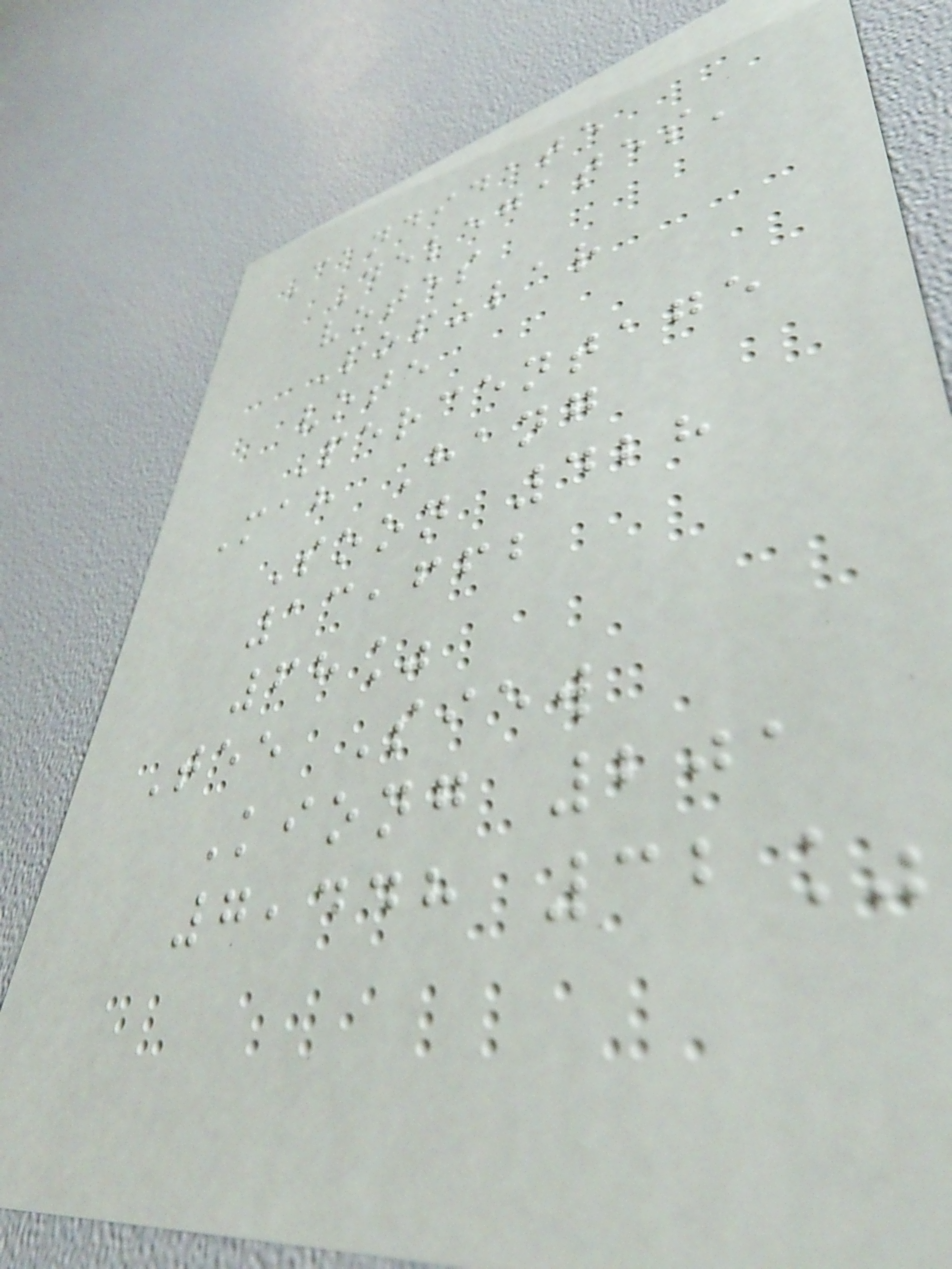Candidate
Delegates'
votes
Popular
vote
Percentage
Mah Hang
Soon 428
13,662
68%
Tee Siew
Kiong 201
7,448 32%
